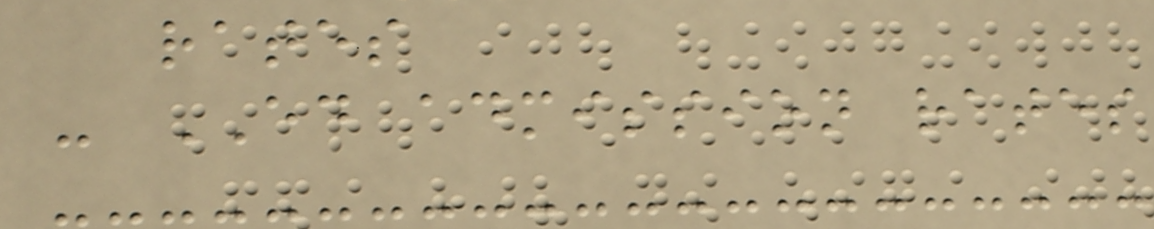rates
- ED admission rates
